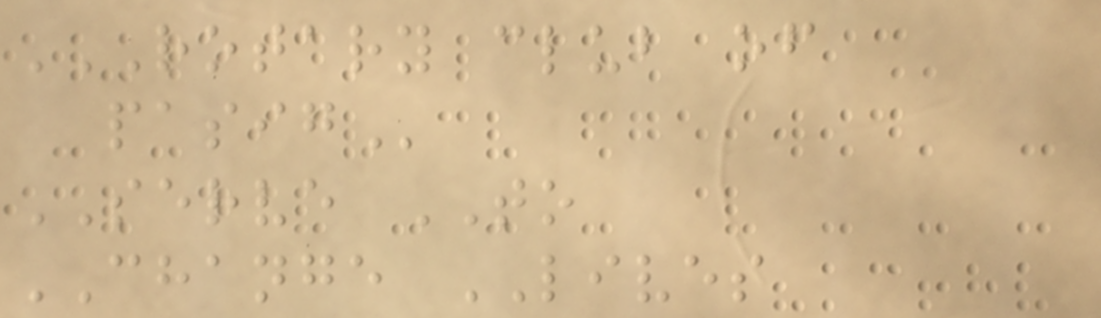ROTARY CLUB OF
PASIG
SERVE TO
CHANGE LIVES
